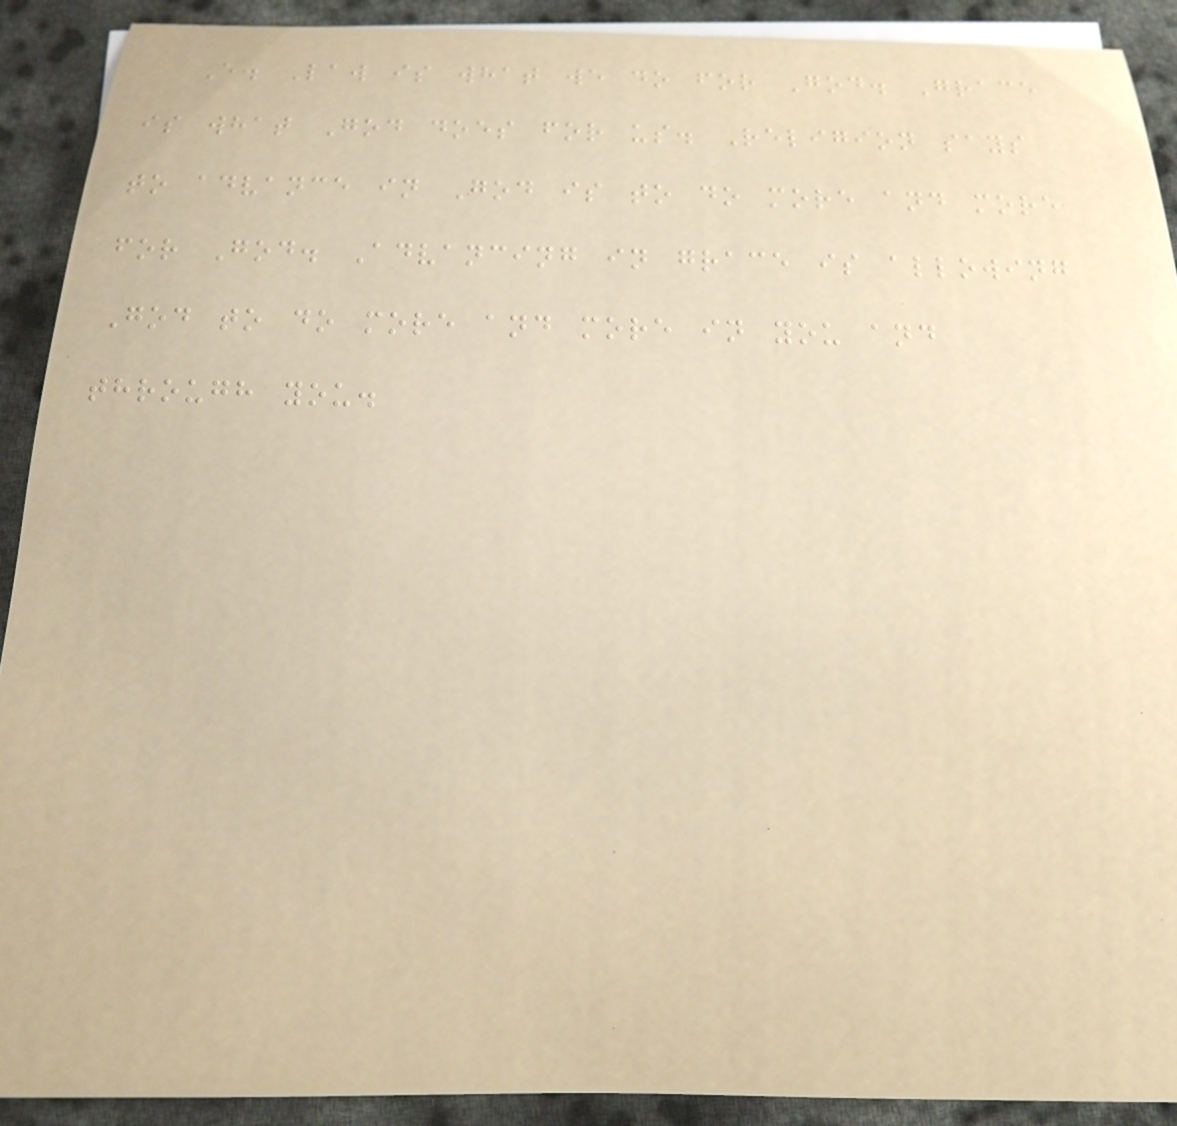E. Law is what we do for God. Grace
is what God does for us. Religion says
to advance in God is to do more and more
for God. Advancing in grace is allowing
God to do more and more in you and
through you.
